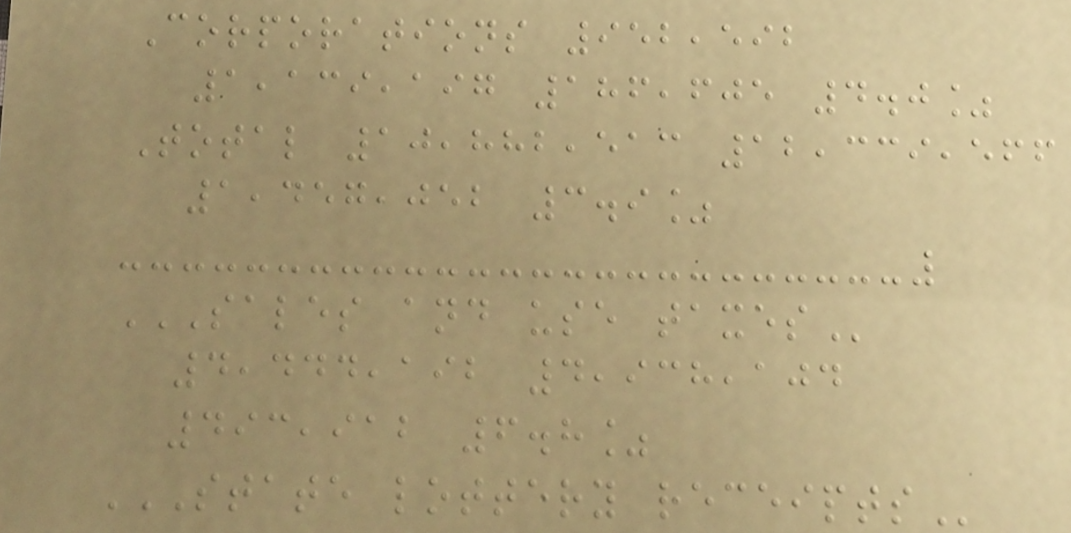Corporations 952,592
1,139,197 186,605 4.0%
Total 10,882,513 12,339,566
1,457,052 3.9%
SALES AND USE TAXES
4,444,192 4,938,104
493,912 6.8%
STATE LOTTERY RECEIPTS
